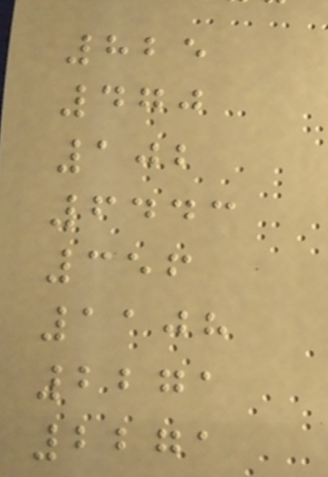825
470
102
6443
356
1108
2271
2271
